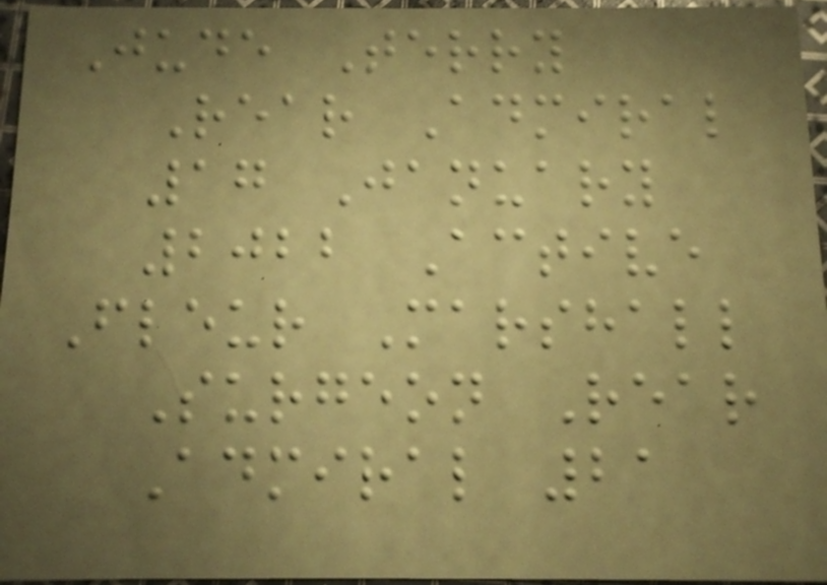Jude Terry
Rear Admiral
17 January
2022 Active
Fleur Marshall
Surgeon Rear
Admiral 21
